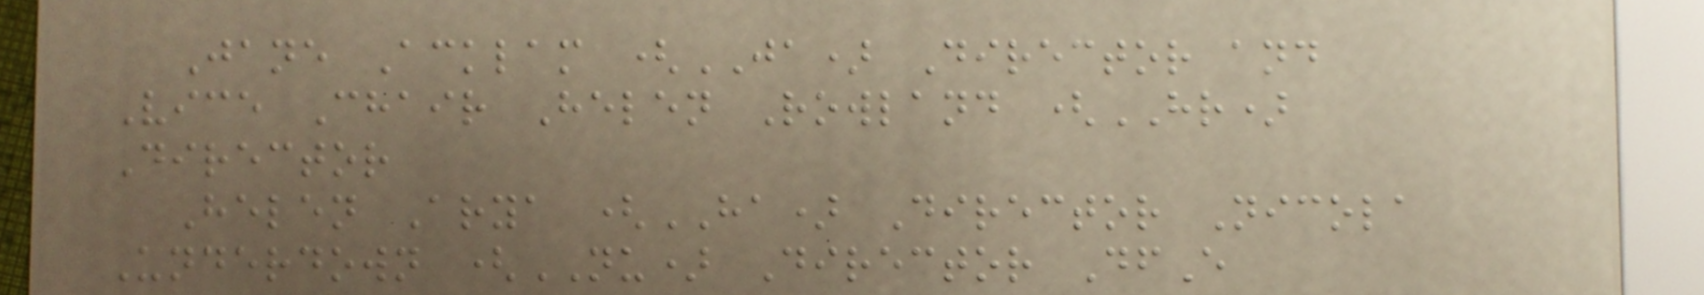Jane Acklam (JA) Director and
Vice Chair Helen Rowland (HR)
Director
Helen Arya (HA) Director Nicola
Underdown (NU) Director DfE
